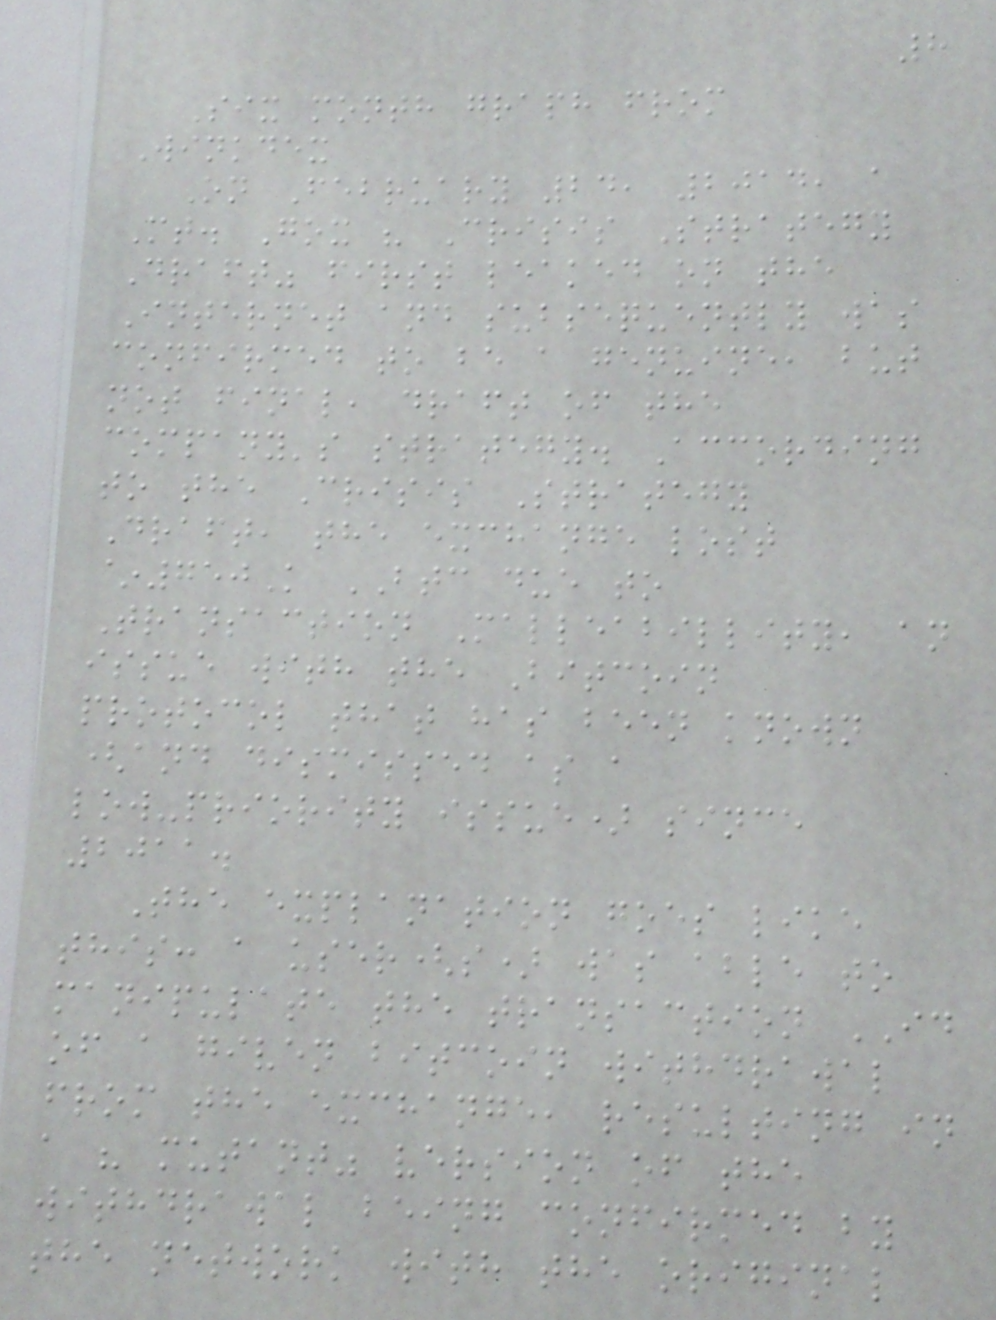8
Six month graph from
Winkdex
On February 24, 2014, a
Mt. Gox " Crisis Strategy
Draft" first leaked on the
Internet and subsequently was
confirmed to be a genuine, but
not final, draft of the
company's strategy. According
to the Crisis Strategy
Draft, the exchange lost
~750K BTC due to
Transaction Malleabillity, an
issue with the Bitcoin
protocol that has been known
(and dismissed as a
low-priority issue) since
2011.
The explanation goes like
this: a user(s) was able to
manipulate the transaction ID
of a given bitcoin withdrawal
from the exchange, resulting in
a " mutant" version of the
withdrawal being confirmed by
the network with the original
